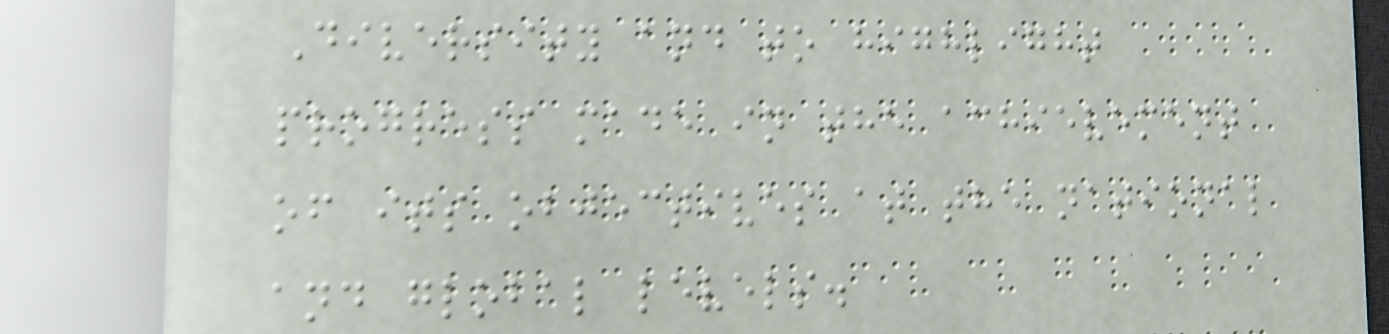Diversity and to highlight
progress made in the achievement
of its objectives at the national
and global levels.
